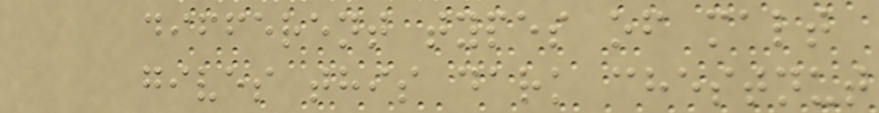different types of malt
gives this dark chestnut
